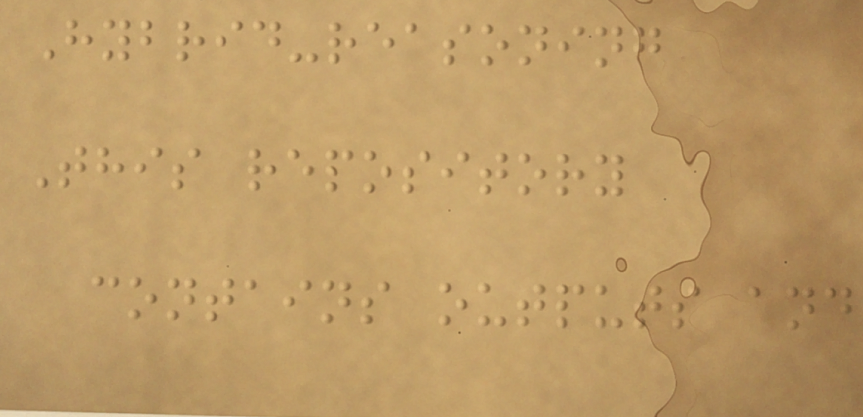Hybrid-reasoning
This repository
contains outputs and
